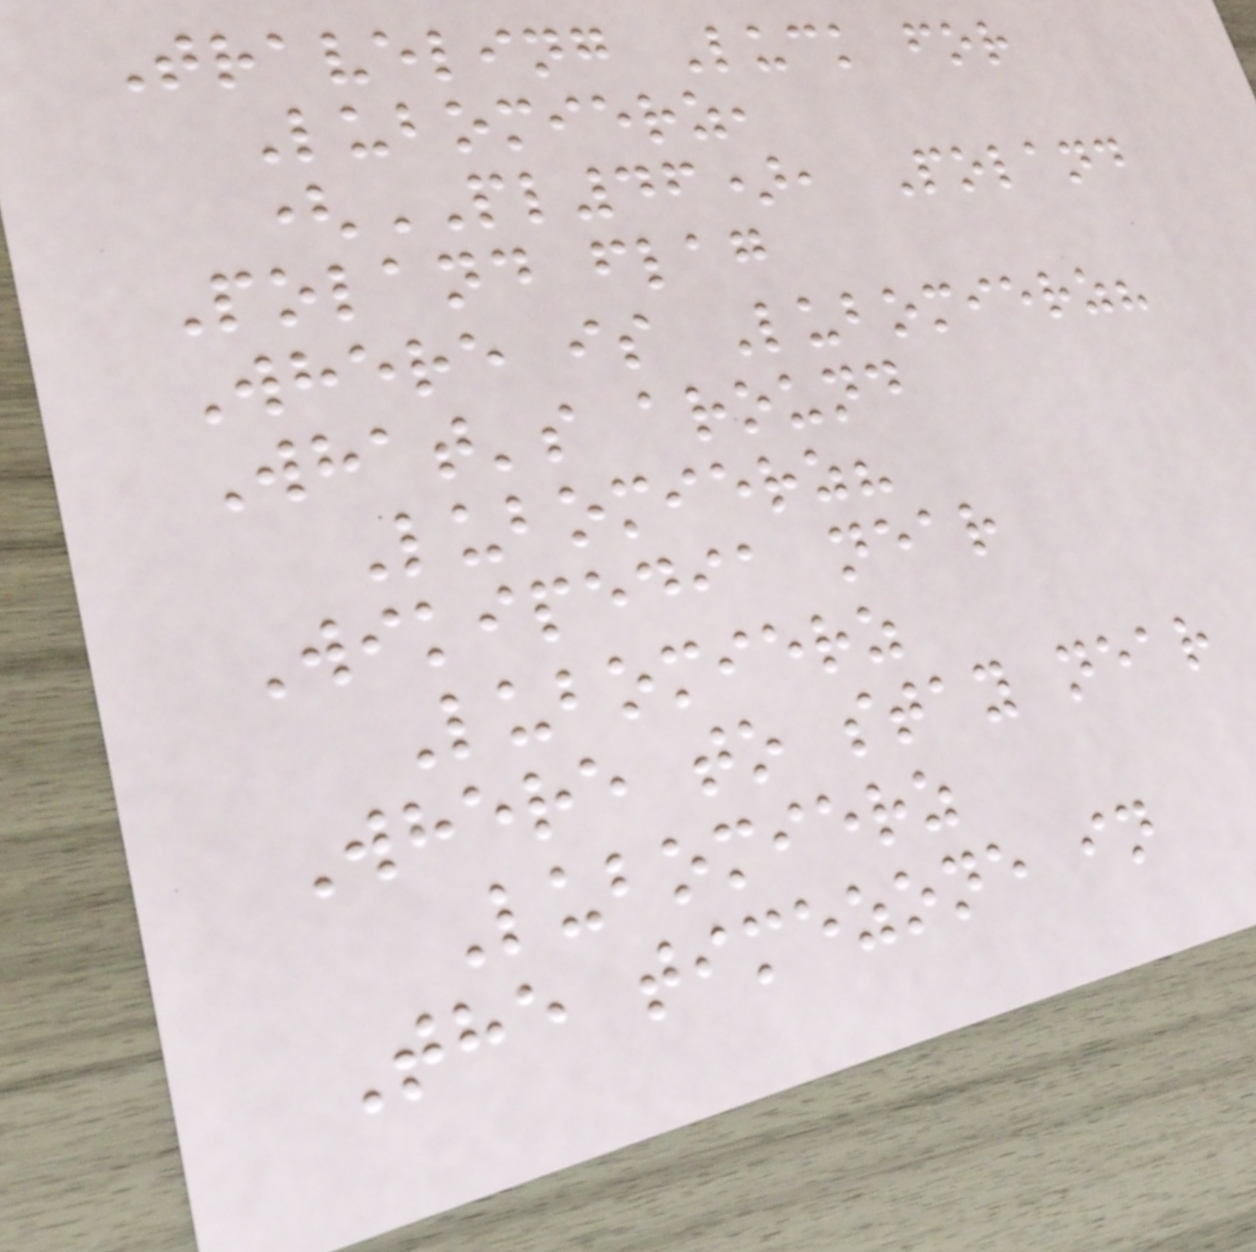Traveling Luck for
Lubomierz,
(PL46), Poland
Poland flag
Where is Lubomierz?
What's around
Lubomierz?
Wikipedia near
Lubomierz
Where to stay near
Lubomierz
The timezone in
